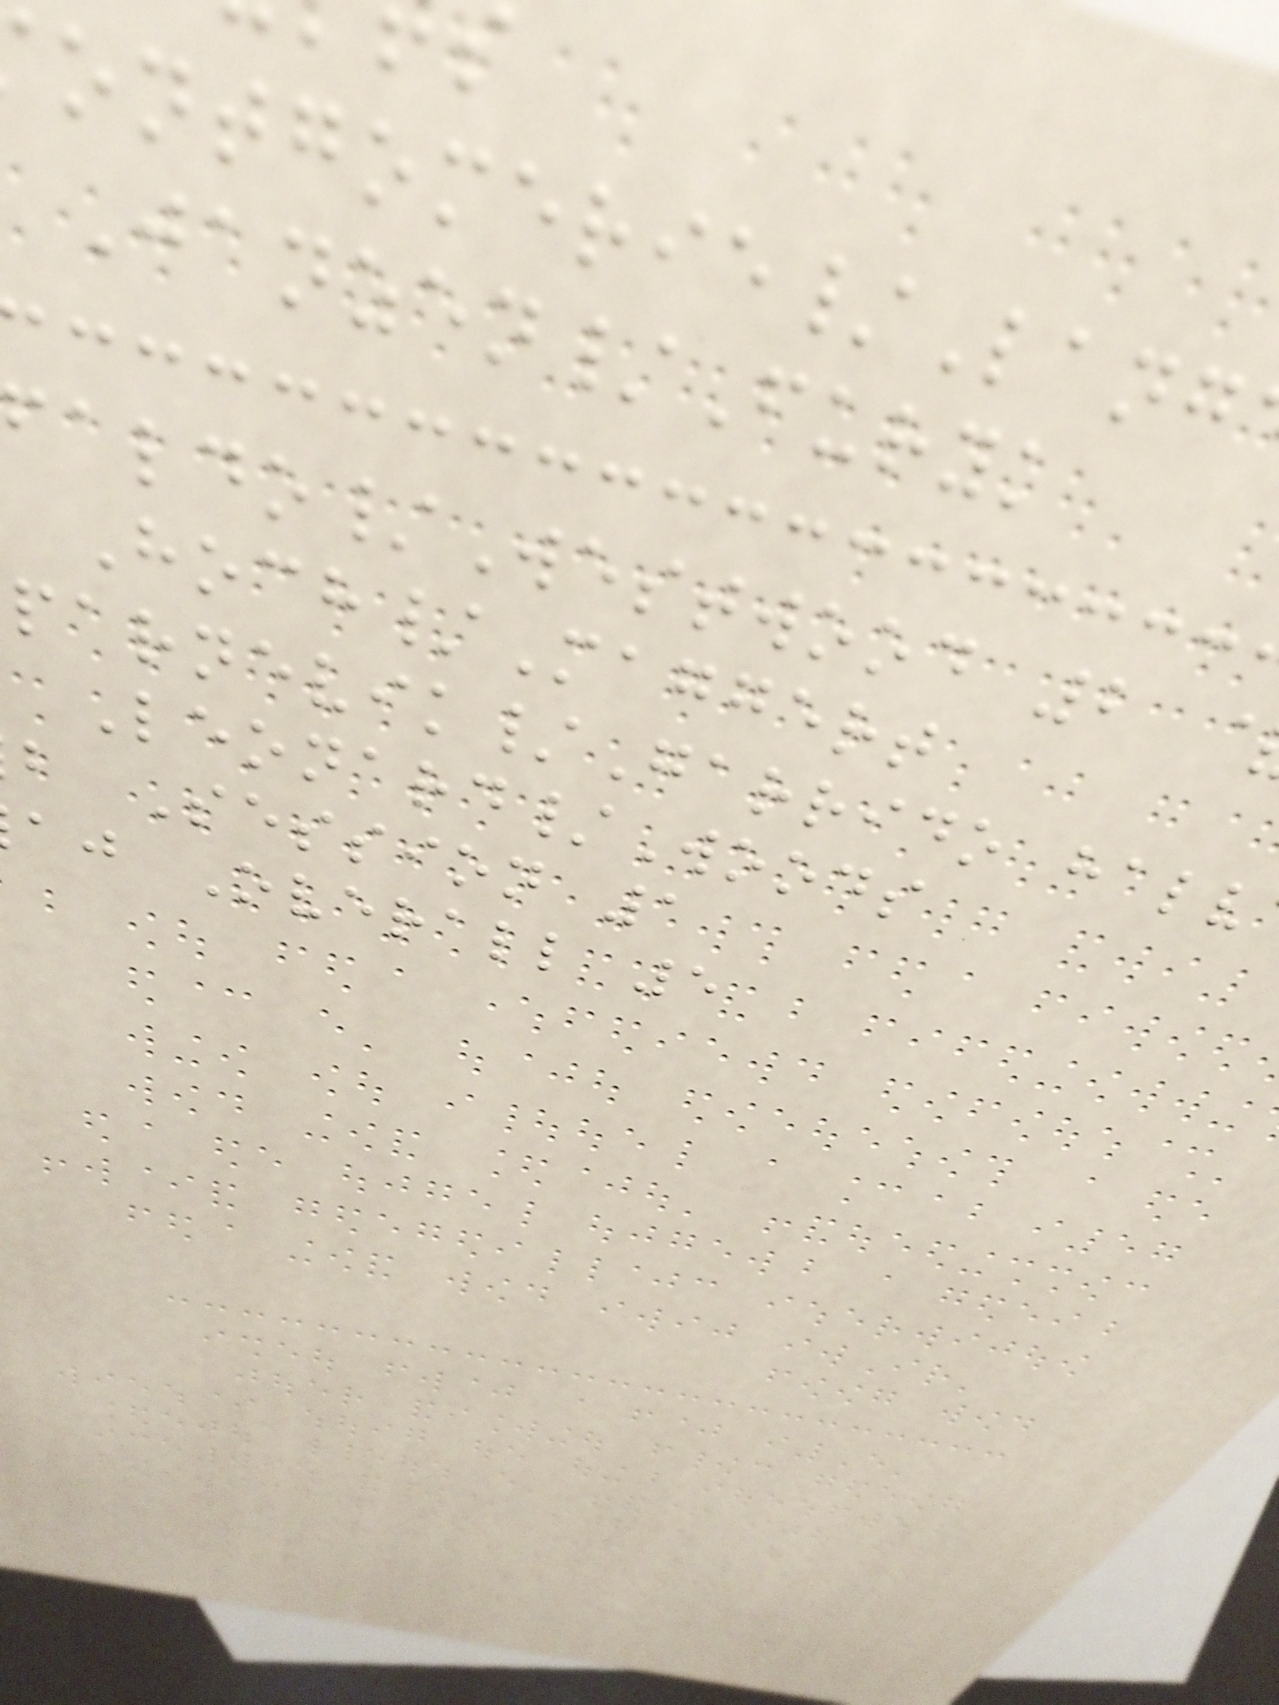Janzen/Furyk
aldo/Westwood 2
Hoch/Maggert
arnevik/Garrido halv
Leonard/Woods
b Session 1
aj Overall 5
